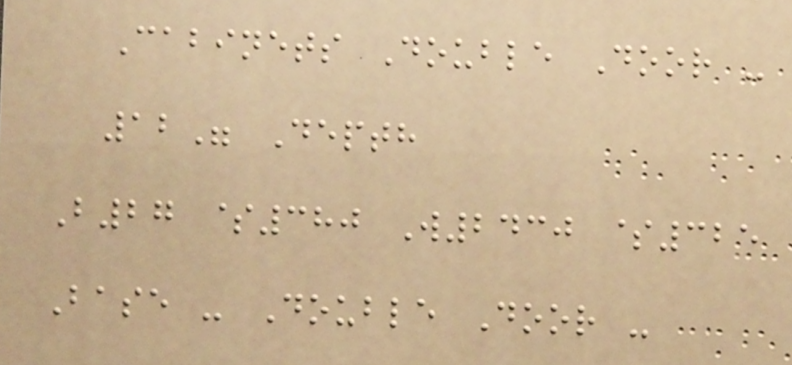Cabinets Double Door -
12" Depth
B27 $380 W2430 $325
Base - Double Door -
